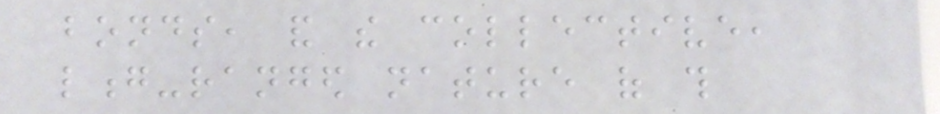bonds, and the collective,
long-ranged nature of this
